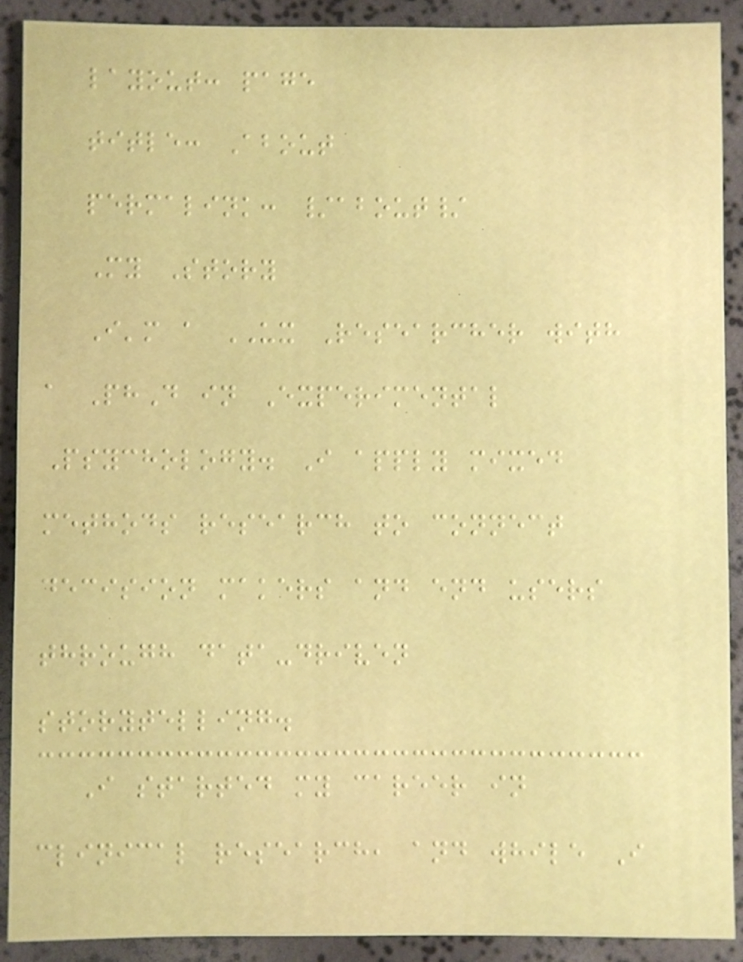layout: page
title: About
permalink: /about/
My Story
I'm a UX Researcher with
a PhD in Experimental
Psychology. I apply mixed
methods research to connect
decision makers and end users
through data-driven
storytelling.
I started my career in
clinical research, and while I
